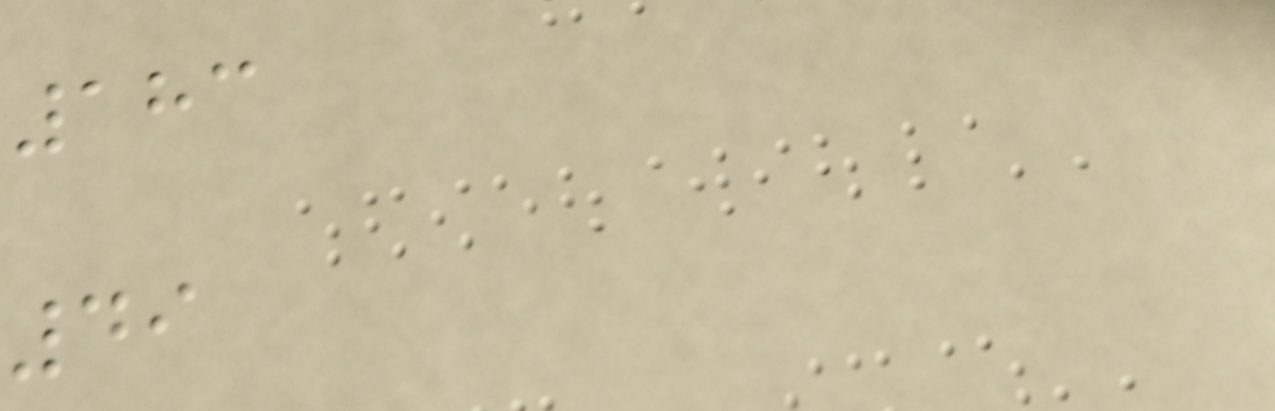183
49
